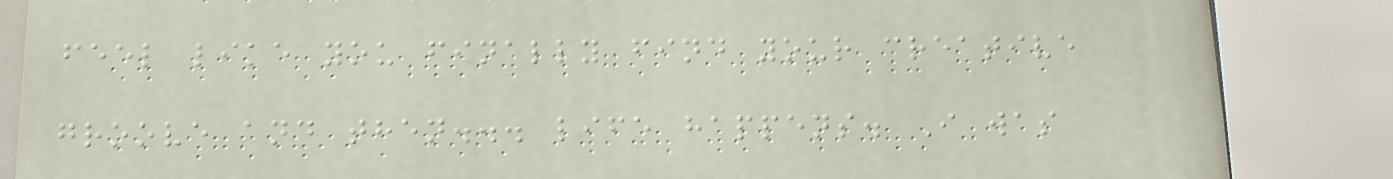feel like you finally find your creative
groove and then... life happens. I was
